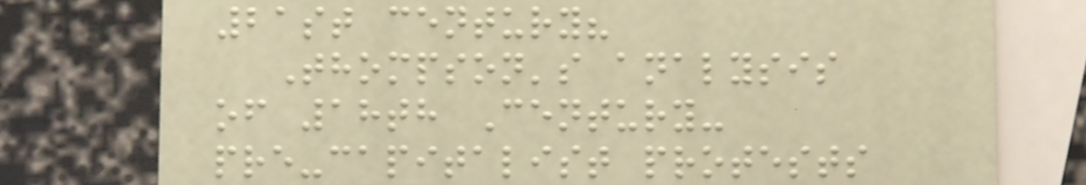21st century?
Thompson's analysis
of 18th Century-
pre-capitalist protests
